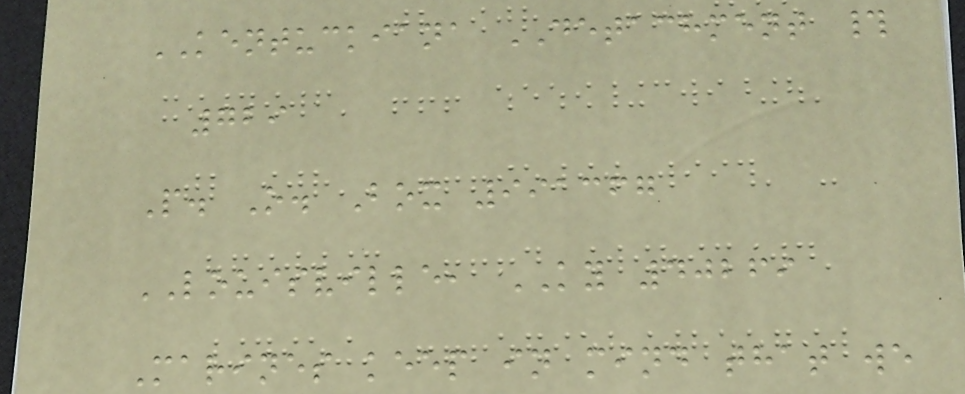KENTUCKIANA DETACHMENT #
729
P. O. Box 991367
LOUISVILLE, KY 40269
Marines keep in mind that we
